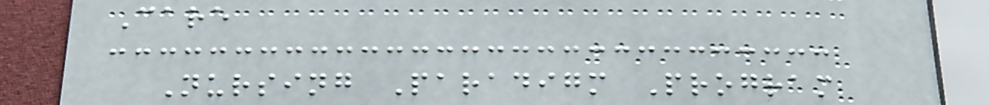Care
Nursing Paradigm Program
